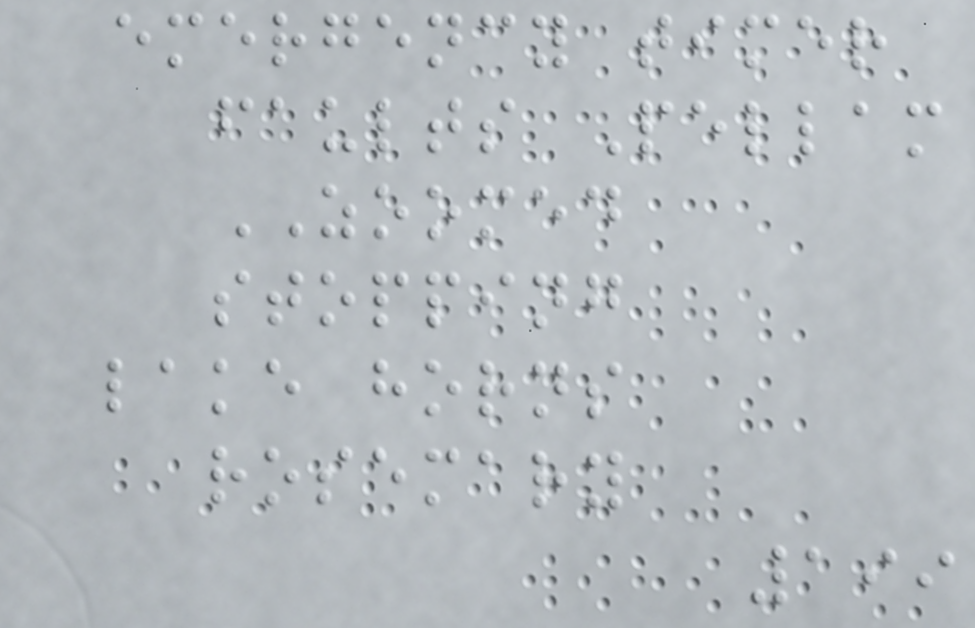emergency timer
faults Pellam
ZOOMED
stopping
lake horns
rosemary
199
